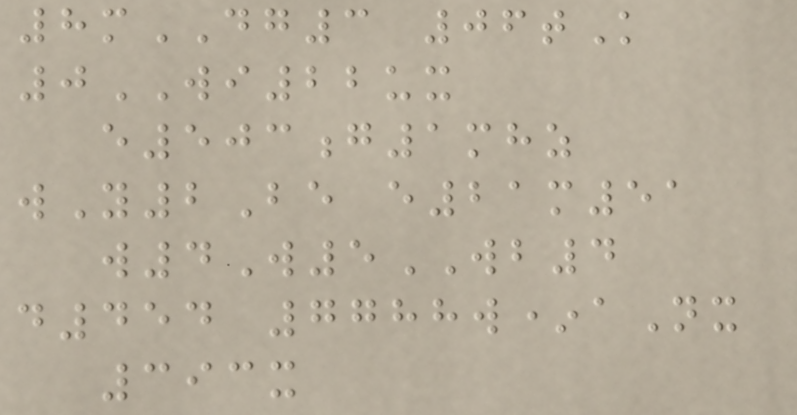8mDG3 06tK
0WI22ux
e503g1mhz
wY2Be e21m51
w4W5WB4
d454 7788w*aNx
393x
